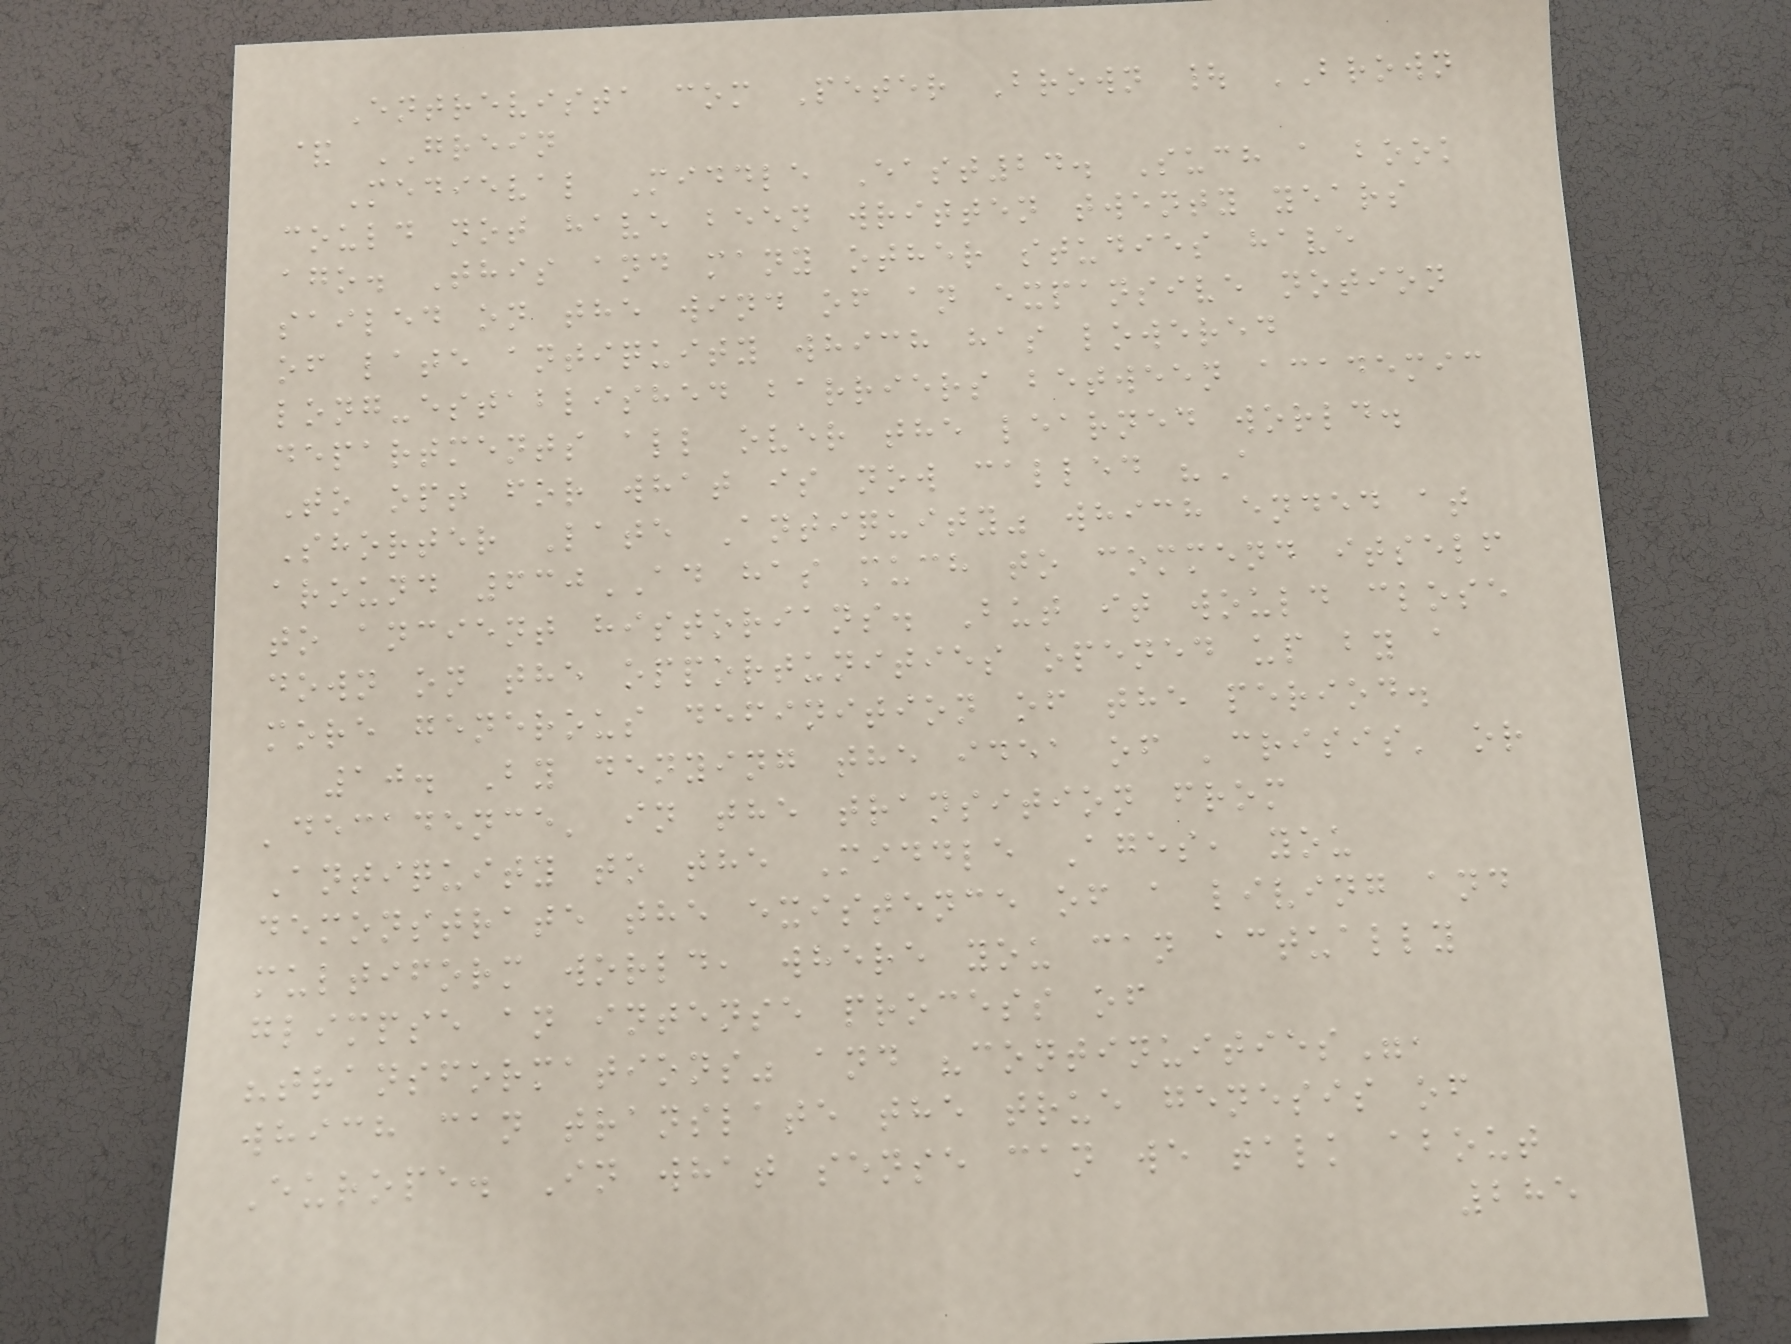Entrevista com Peter Brown | BROWN
& GREIN
Medieval Middle East24. Such a book
could not have been written twenty years
ago. This and many other studies have
sailed on the wind of an expansive notion
of late antiquity which has lowered
long-established barriers between academic
departments all over the learned world.
To opt for what is now called "A
Shorter Late Antiquity" which ended at
around 630AD has much to commend itself
to ancient historians. But it would close
down on the opportunities opened up by a
more generous definition of the period.
10. By denying the idea of 'crisis' or
'decadence' in the transition from
Antiquity to the Middle Ages, you
demonstrate the existence of a living and
multiform world, where you can actually
glimpse an intense process of
"transformations" and "continuities",
which can translate the true genesis of
Europe. In what sense can we talk about
285
